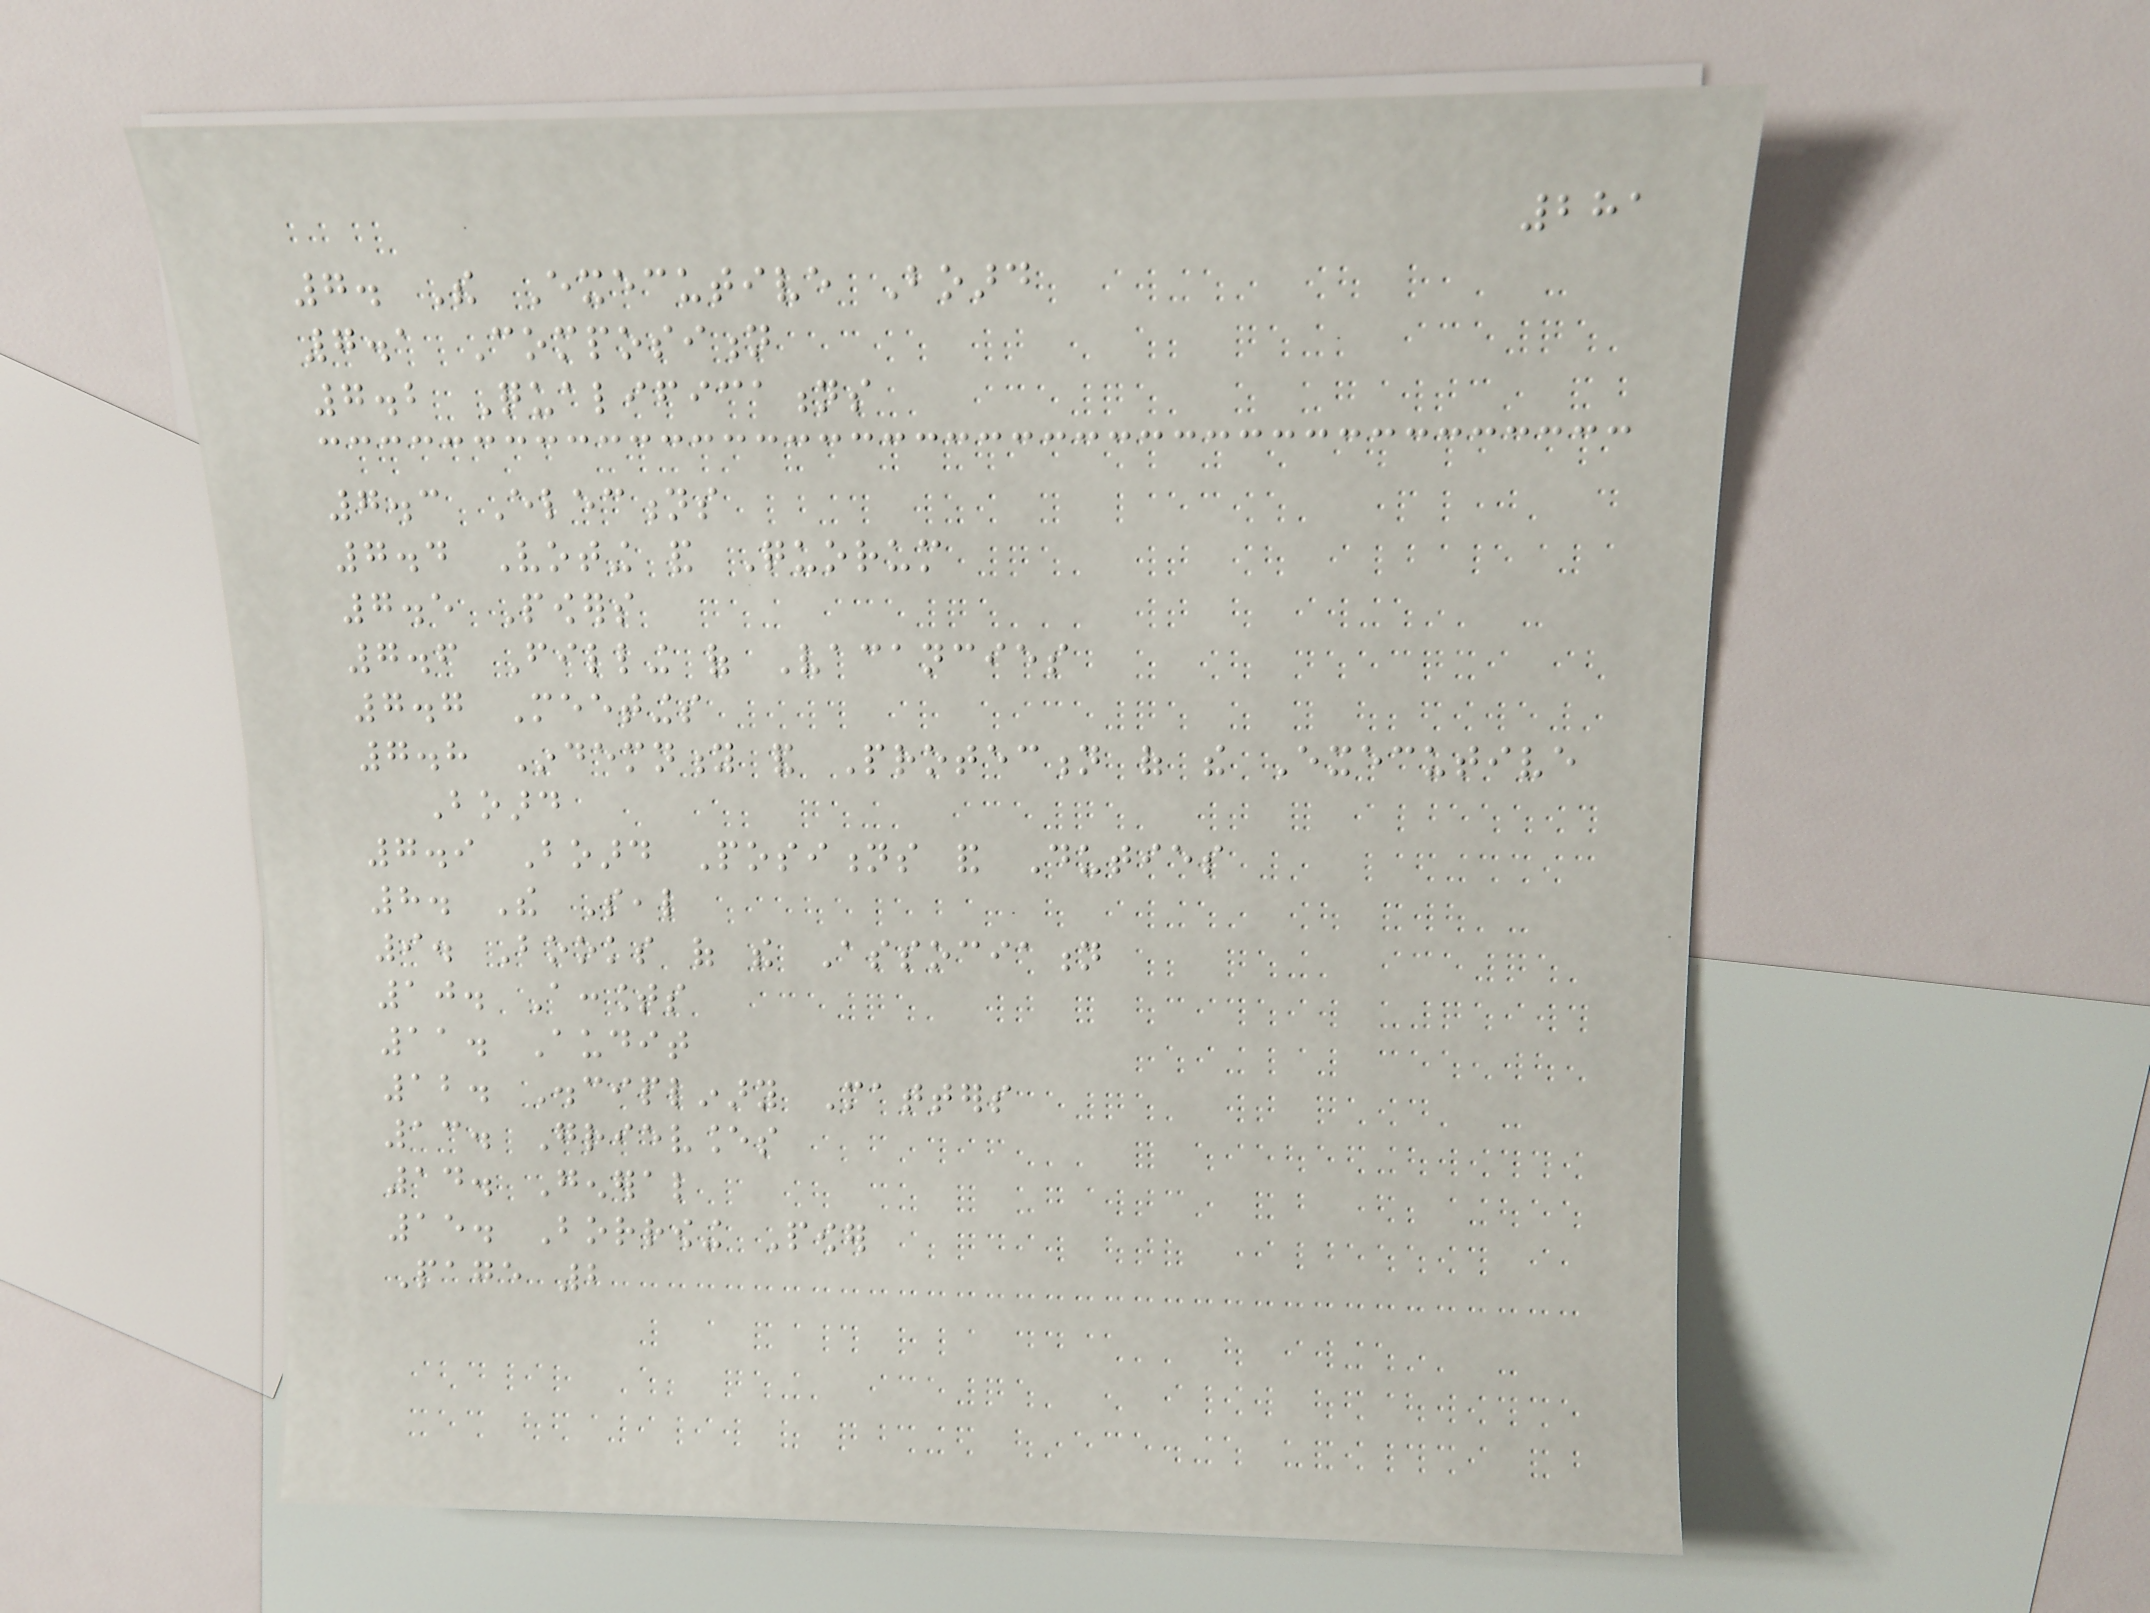281
7. The Executive Board
7.1 Composition
7.2 Qualifications
7.3 Elections
7.4 Voting and Quorum
7.5 Powers
7.6 Filling of Vacancies
7.7 Meetings
7.8 Indemnity and Protection of the Executive
Board
7.9 Board Positions and Duties
8. The Seal
9. Books of the Association
10. Accounts
11. Audit
12. Disciplinary Matters
13. Grievances
14. General
15. Borrowing Power
Page 2
